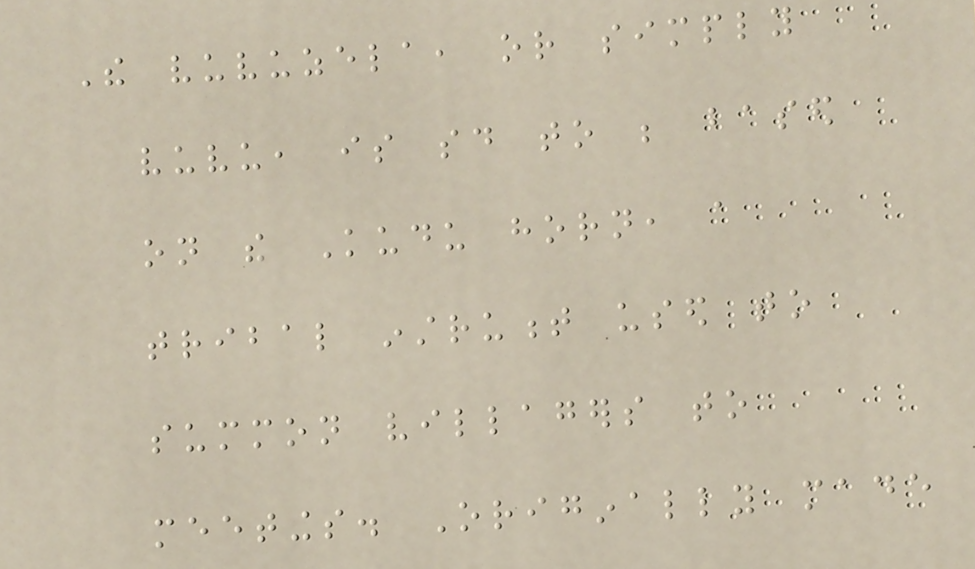The vuvuzela, or simply
vuvu, is said to be based
on the Kudu horn, a
tribal instrument used to
summon villagers to
meetings. Originally made
